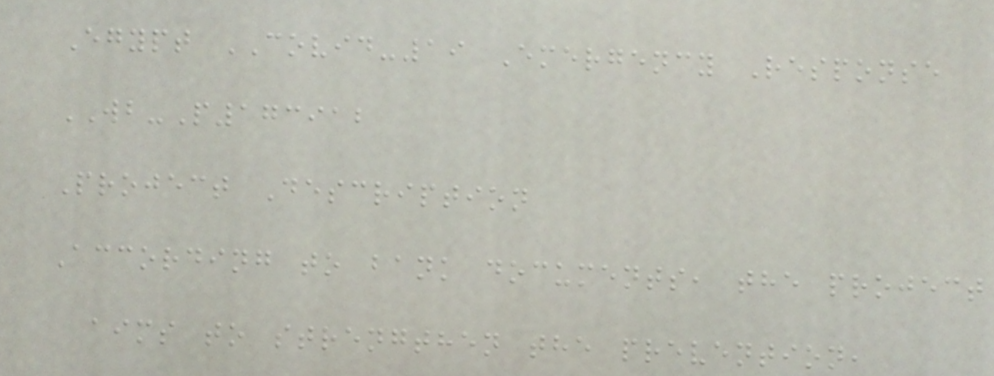Egypt COVID-19 Emergency Response
WB-P173912
Project Description
According to bank documents, the project
aims to strengthen the prevention,
